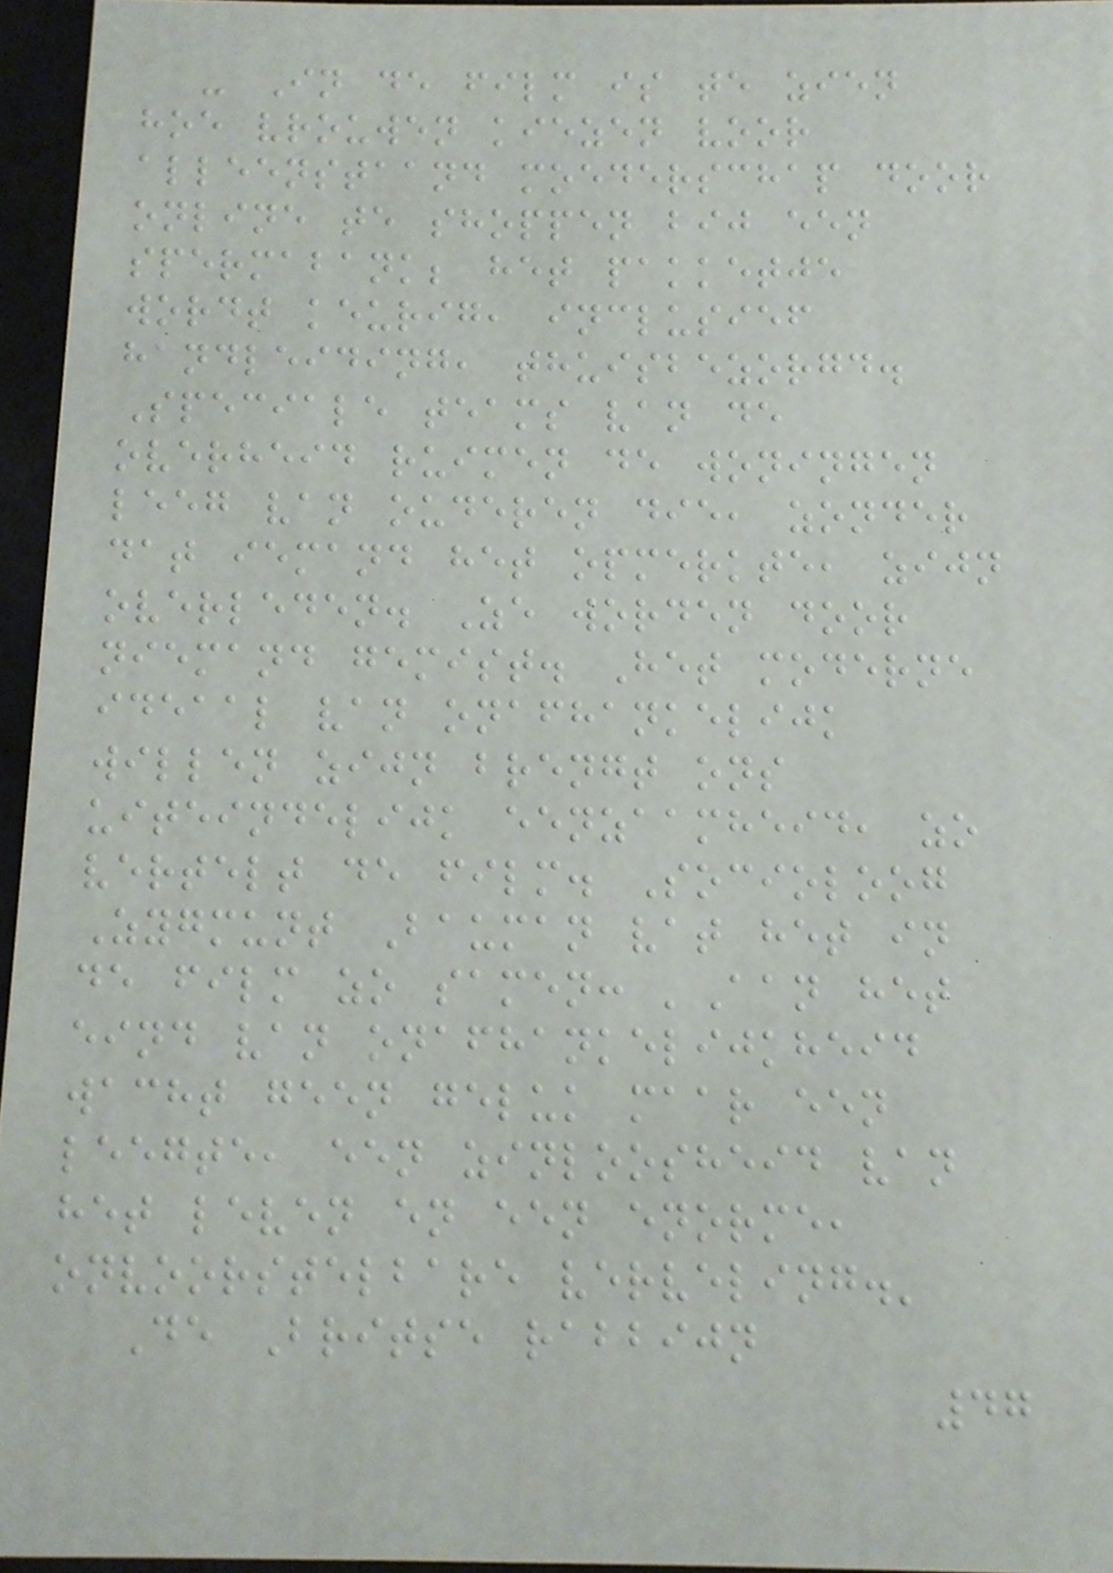- In de film is te zien
hoe vrouwen kiezen voor
alleenstaand moederschap door
online te shoppen bij een
spermabank; het pakketje
wordt keurig, inclusief
handleiding, thuisbezorgd.
Speciale teams van de
overheid ruimen de woningen
leeg van ouderen die, zonder
dat iemand het opmerkte, zijn
overleden. Ze worden door
niemand gemist. Het moderne
ideaal van onafhankelijk
willen zijn brengt ons
uiteindelijk eenzaamheid, zo
vertelt de film. Socioloog
Zygmunt Bauman vat het in
de film zo samen: 'Aan het
eind van onafhankelijkheid
wacht geen geluk maar een
leegte, een zinloosheid van
het leven en een enorme,
onvoorstelbare verveling.'
De Britse rabbijn
47
